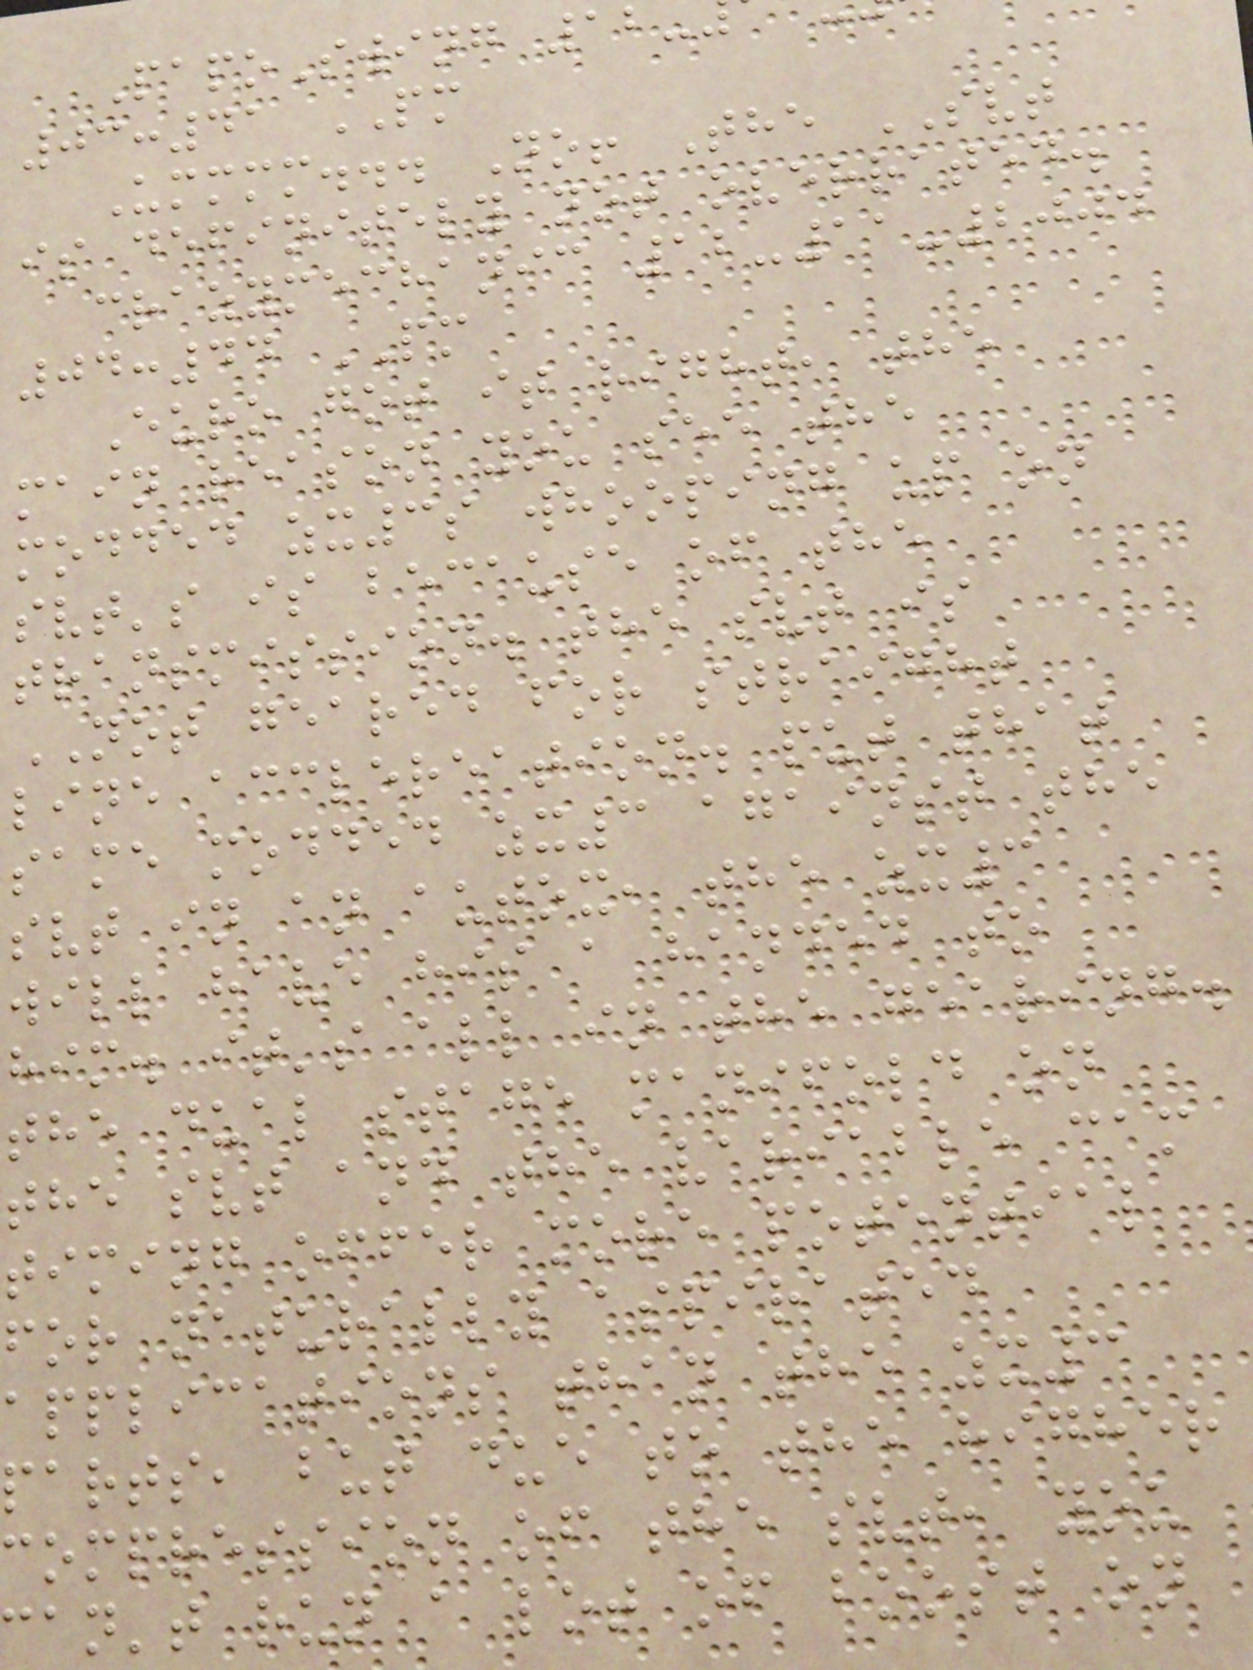PapoSwing 12
03:41 PM
Ummmm... No! The SVT
is definitely not overrated.
crazymechanic 12-11-2004
04:44 PM
Euro got it right, the
main reason you see the
modded zx3s whooping up on
svt's is because of the
transmission. the svt is
NOT geared for straight
line acclereation. put that
same modded zx3 against the
svt in an autox, the zx3
will have his a handed to
him. it's all in the gearing.
the dual stage manifold on
the svt and the variable cam
timing offer more potential
for naturally aspirated
applications than the zx3
parts, but due to the higher
compression of the svt, you
an't run a lot of boost on
